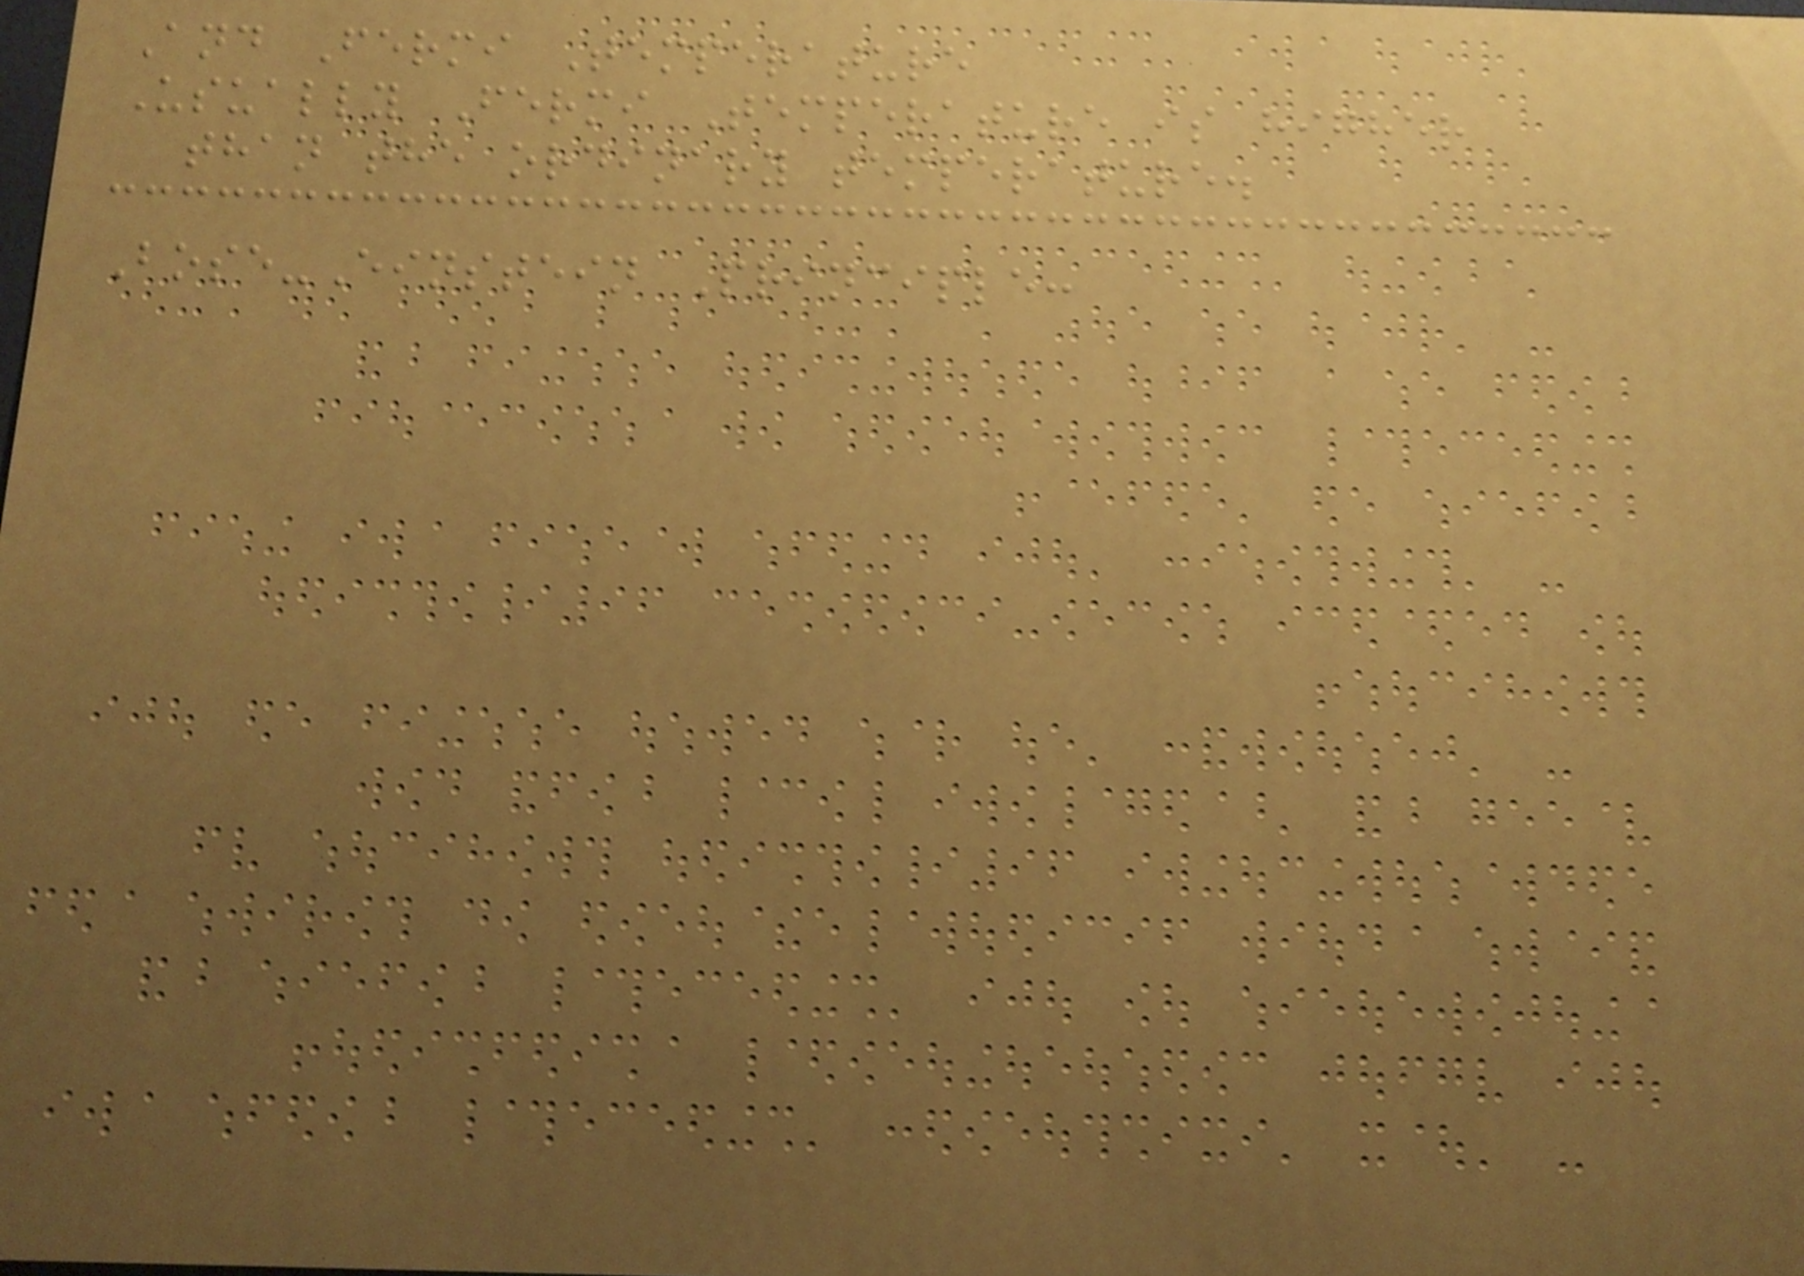And Fermi Temperature
Usually Fermi Temperature is higher
than the ordinary temperature.
Bose-Einstein Principle:
